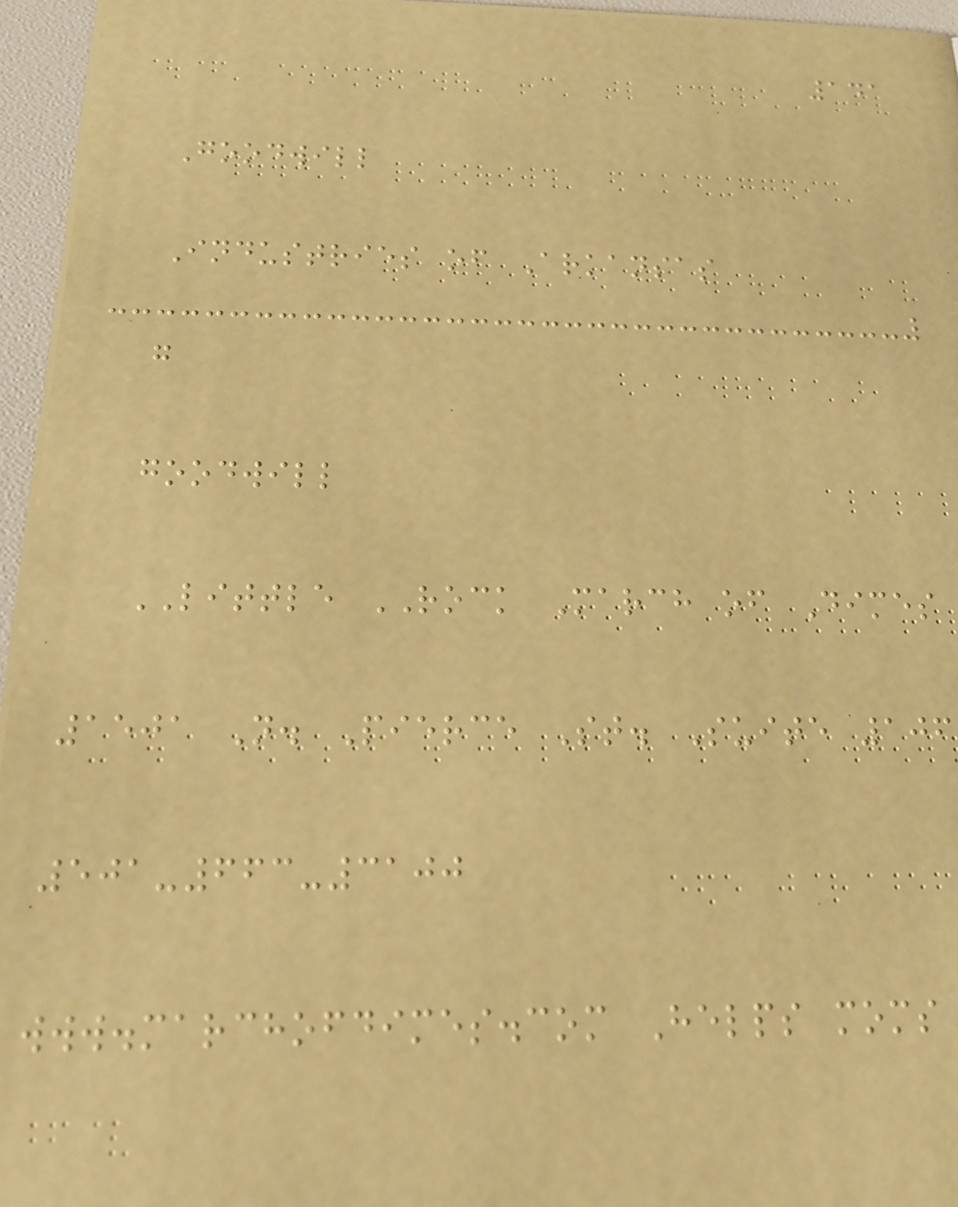141
Goodwill
Industries of Arkansas
g
goodwill
LITTLE ROCK March of Dimes
1501 N. Pierce St. Suite 106
501-663-3100
www.marchofdimes.com Helps moms
